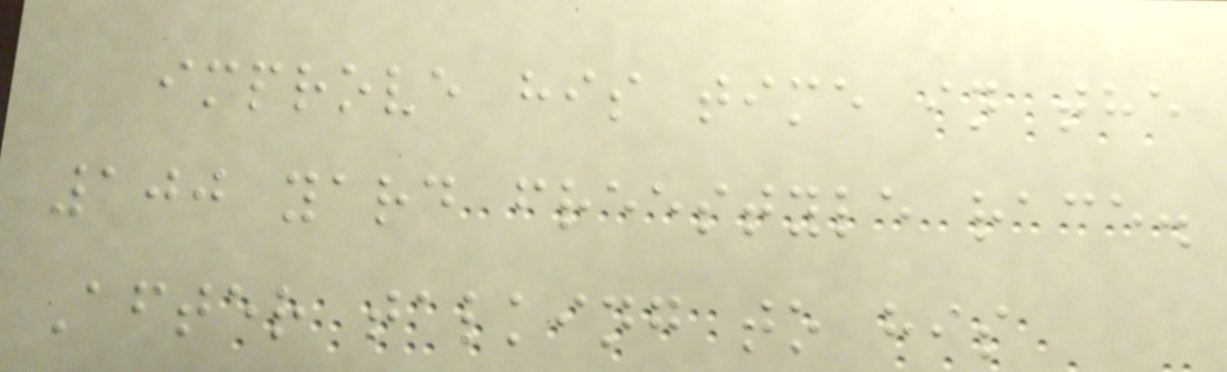improve his time in the
100 yard freestyle race.
After talking to his
